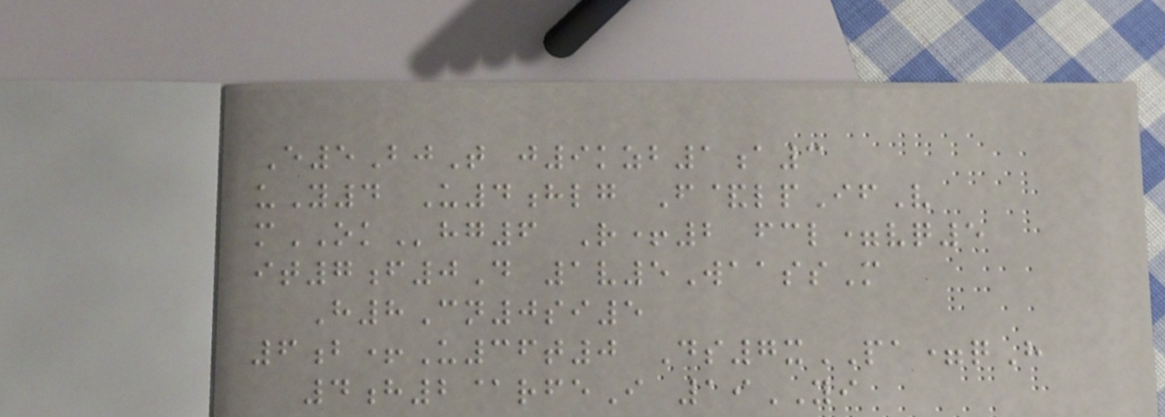E5BjT j9kzb1a3
uY4 U4hlg F&lpIfV
mOKhg6 R+2 fcl=vq5
it7f0D 1v5WaassM
H8Cn0si5
6b+U36t0 Ds7xPA=qH
4h2@rfeI 19YI
